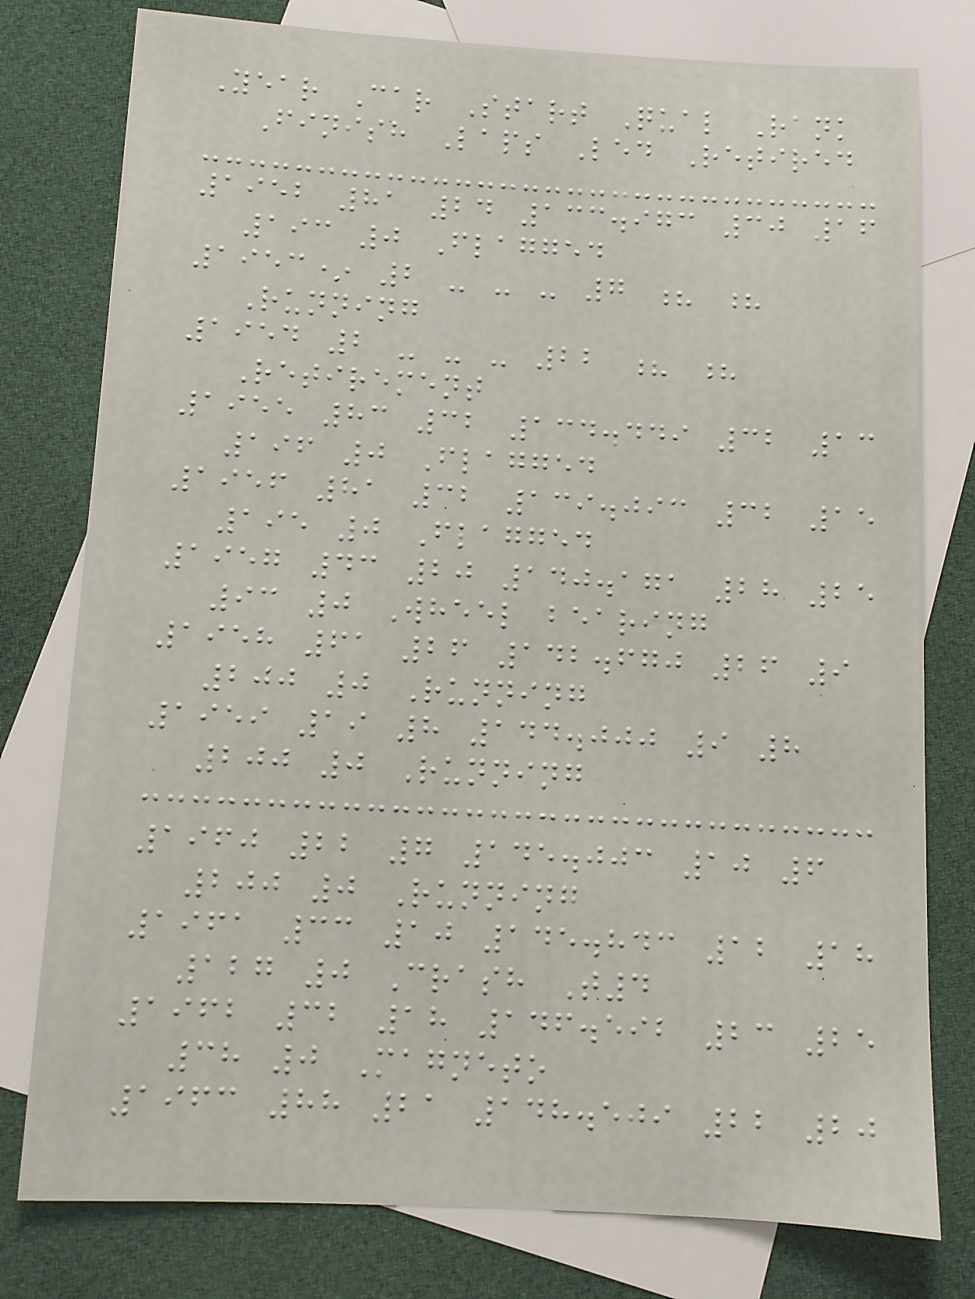Year Car Start Qual Rank
Finish Laps Led Retired
1952 81 24 133.973 30 16
193 0 Flagged
1953* 2 - - - 7 ? ?
Running
1954 2 - - - 22 ? ?
Retirement
1955 83 32 134.449 32 13
196 0 Flagged
1956 81 32 139.093 32 15
195 0 Flagged
1957 43 20 140.171 28 25
93 0 Wheel bearing
1958 61 26 142.670 26 9
200 0 Running
1959 19 8 144.000 9 8
200 0 Running
1960 22 7 145.003 10 6
200 0 Running
1961 33 10 145.843 12 18
127 0 Crash T4
1962 32 18 146.592 23 25
38 0 Magneto
1963 88 21 148.509 22 20
